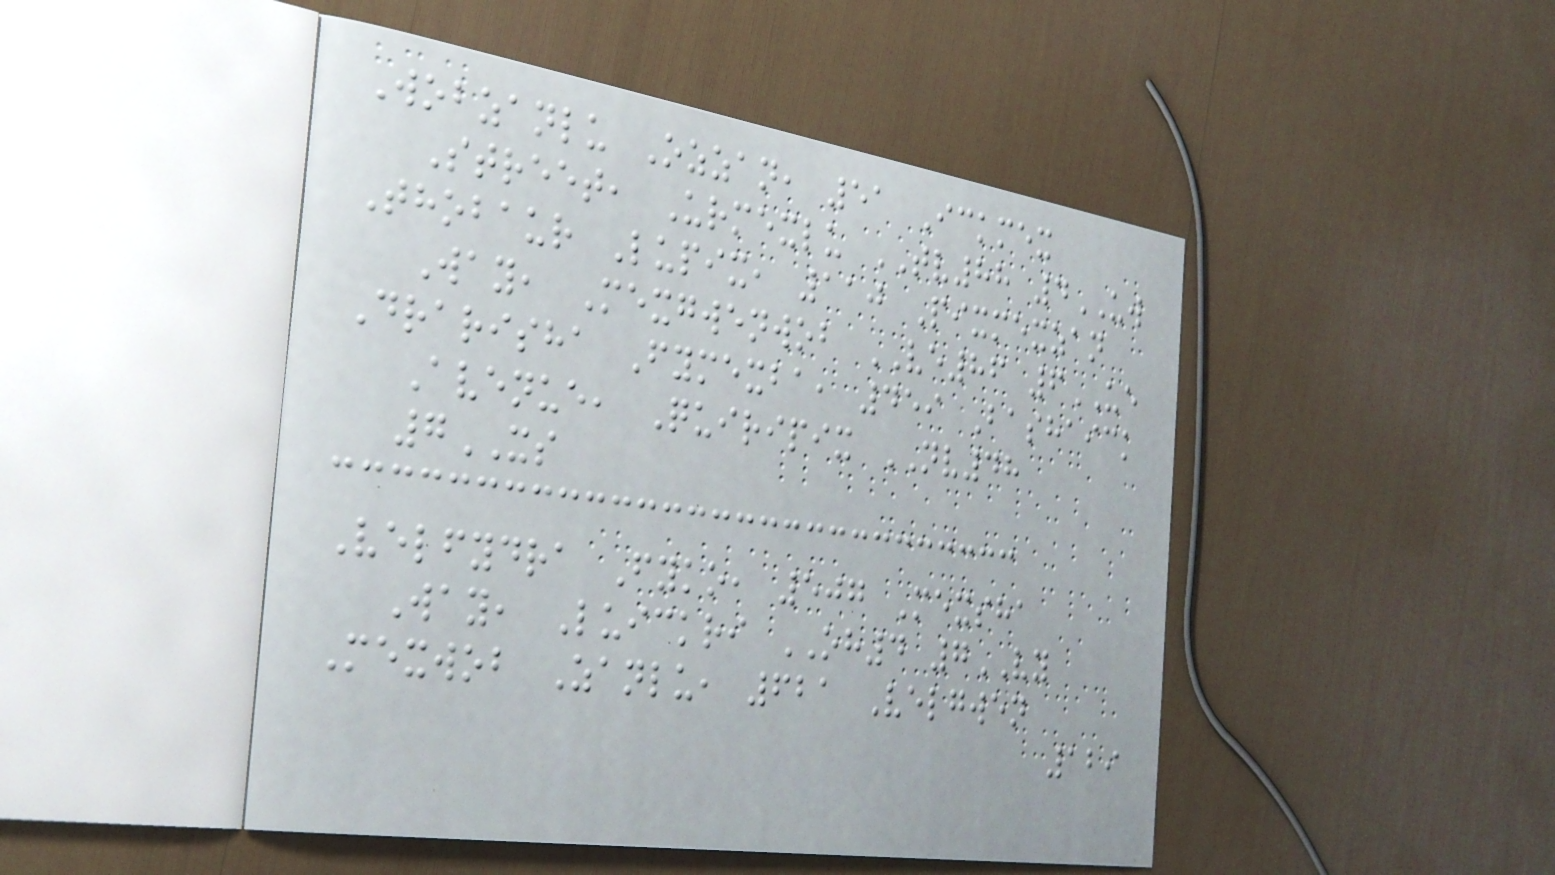Wobzanlu Ozzan, 51 Ickmex
Street, Urmexlu TV88 4UW
Thobaur Lupix, 110 Pixmexzan
Way, Mexgwenwob VE86 6UE
Drarisha Fymexba, 459 Bashaick
Avenue, Quiripix NV48
7XS
Velfydra Fyko, 507 Mexsha
Way, Luickri OH4 7VY
Mexwob Zanlu, 621 Velgwen
129
